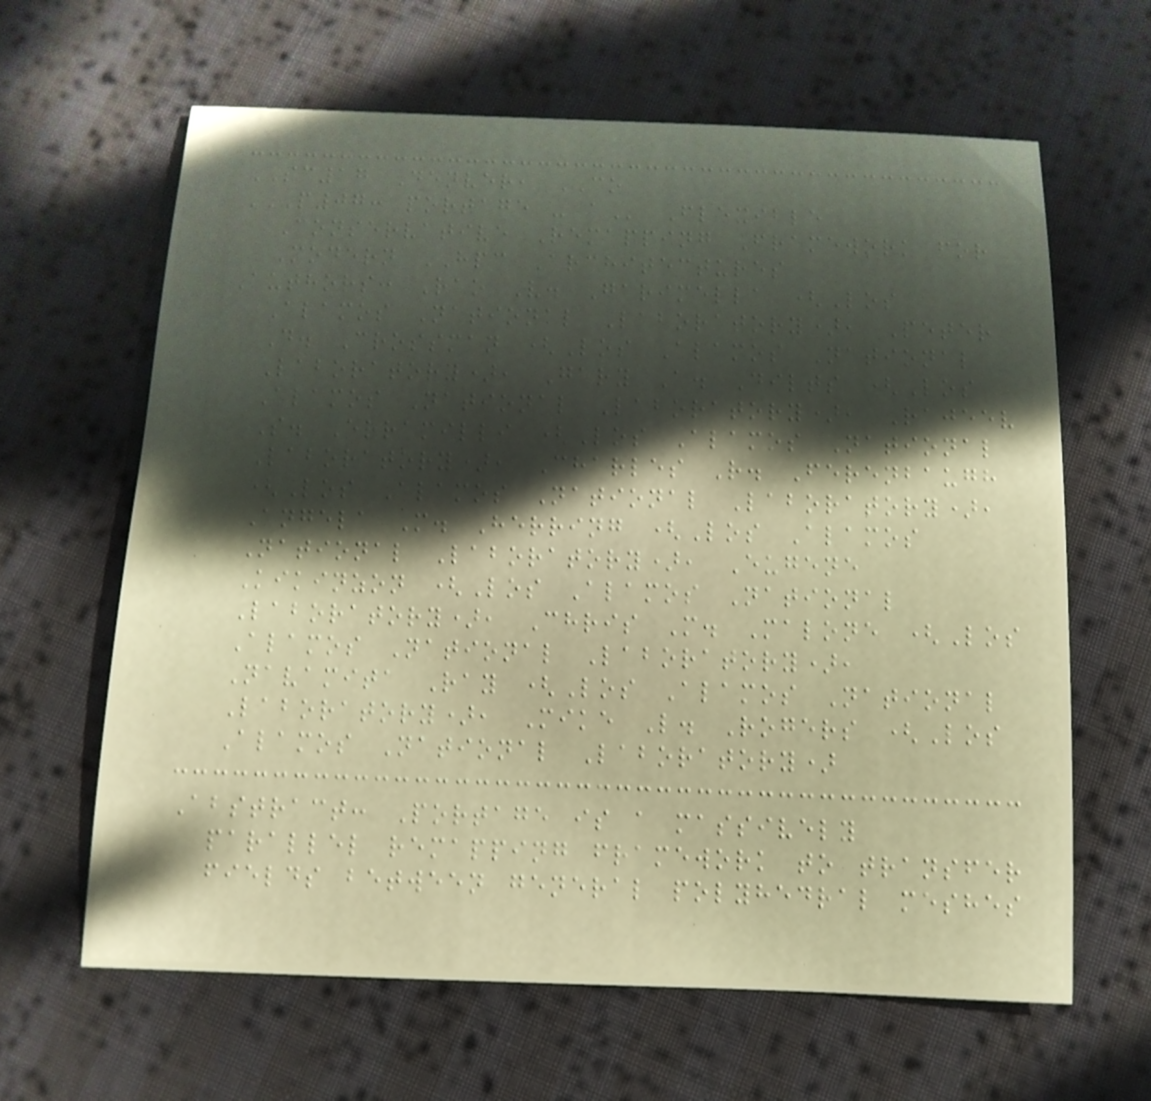SC17 Denver, CO
P07: PORTAGE - A Flexible
Conservative Remapping Framework for
Modern HPC Architectures
Authors: Rao V. Garimella (Los
Alamos National Laboratory), Peter
D. Crossman (Los Alamos National
Laboratory), Gary A. Dilts (Los
Alamos National Laboratory), Rajeev
S. Erramilli (Los Alamos National
Laboratory), Charles R. Ferenbaugh
(Los Alamos National Laboratory),
Angela M. Herring (Los Alamos
National Laboratory), Eugene
Kikinzon (Los Alamos National
Laboratory), Chris M. Malone (Los
Alamos National Laboratory),
Navamita Ray (Los Alamos National
Laboratory), Mike L. Rogers (Los
Alamos National Laboratory)
Abstract: Portage is a massively
parallel remapping framework to transfer
fields between general polyhedral meshes
